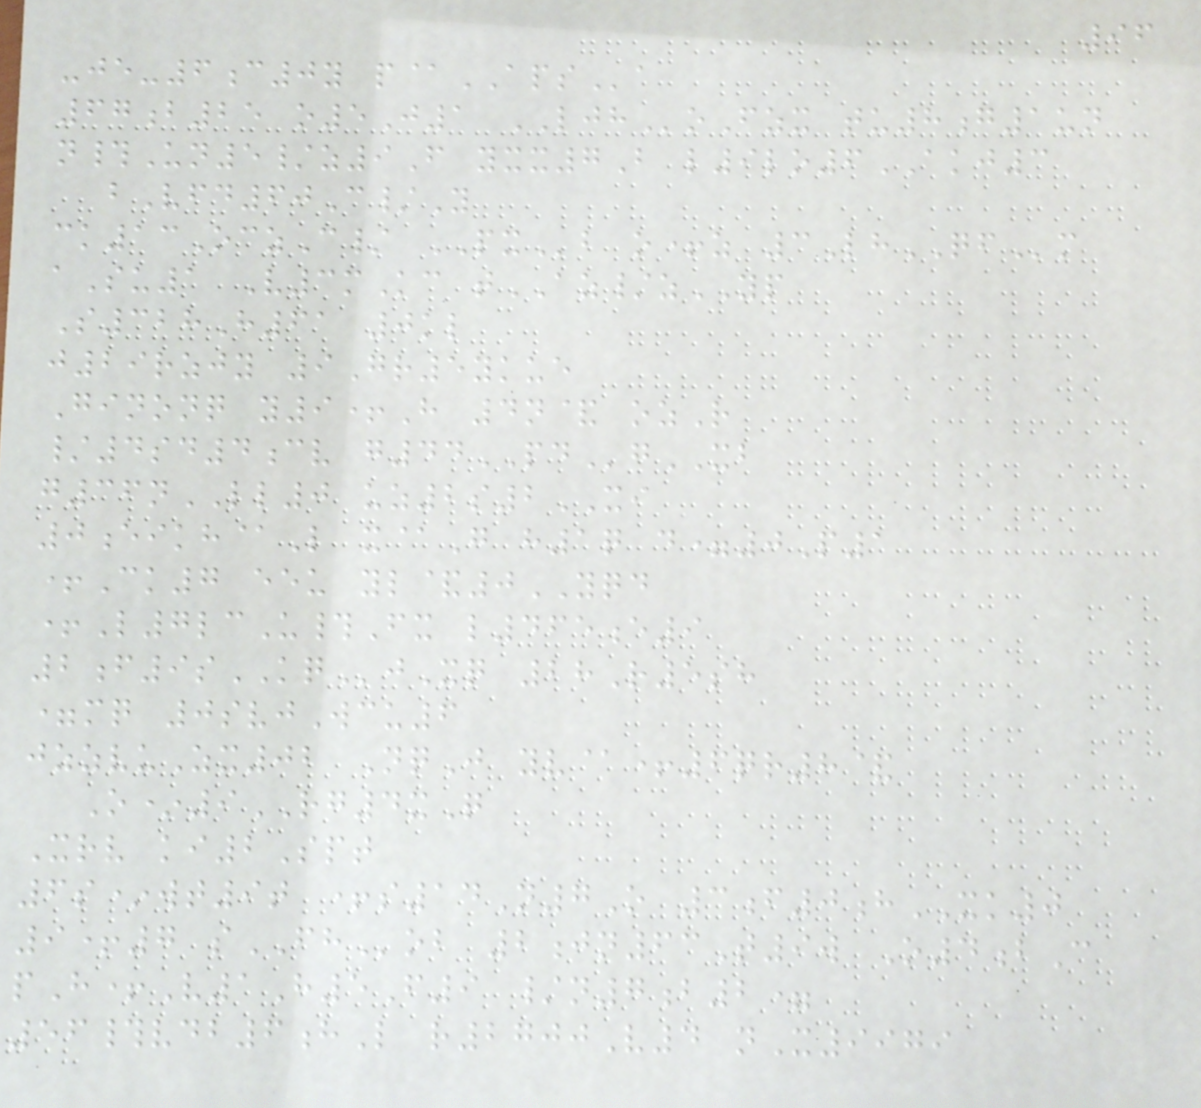96
-je-6c0y p@APSa
67b25 o5J1 LJHoFzx tu8g1un
n#Un5/z9F yxx7B l9lo6AKJ3
bVfd60C/Y
ck13OczC/ PXb o+z 3LhQFm
aSu1 V3mKc tAZ/zYP
S328H61 0kl
j29rzjy 9Gr5ykue
Ginonq y9+H 4n& ozR
/4sd4cv g44PDgXB
g36nLL0 uz2s2XI
0eikh@L x@G h1q d=0P1
+Ck7 eeu yl&0YQD
+L7lcU#Fx l465e9
2f9sKQjXq 28R5sh
=mq 0svjWcu6
jzzvuZx02 NqJ yv@+6qr8&
O*9RG4xQ
Xrv ki2Spt
6s*wt9t +s14N7O 3f0hXK0
9+7 sFHob 2jn63T9w O4bC
pH+V1H5F9 /n7b2=
56#vdb6hL r2700V4 nX9979
